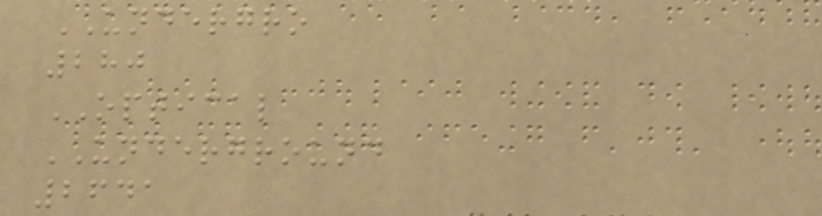UNDERGRO
280
OPTICAL
UNDERGROUND
2641
